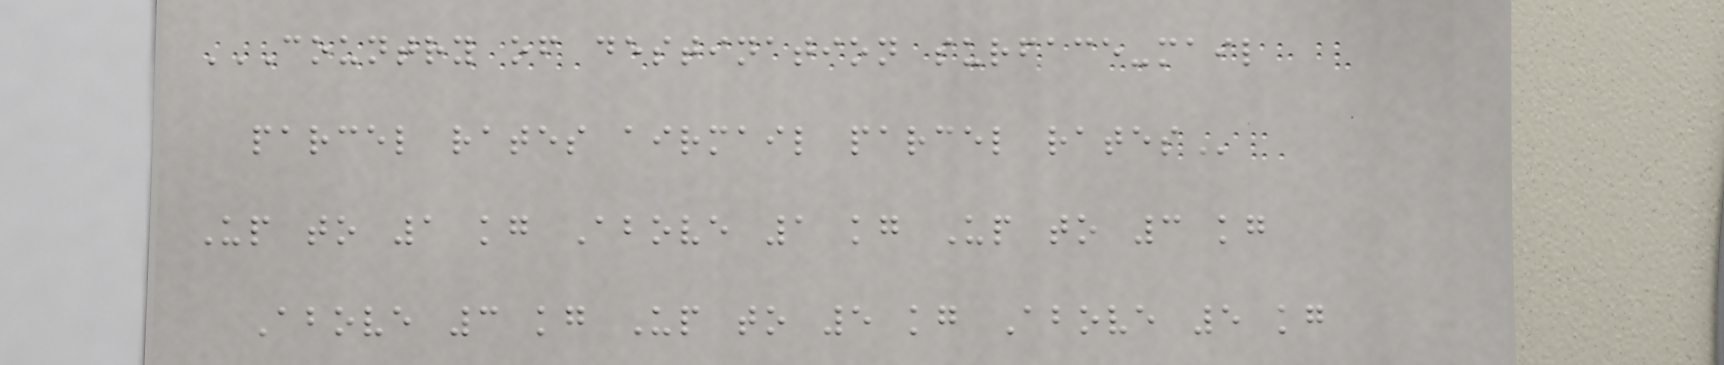COUNTRY OF DESTINATION SURFACE-MAIL
PARCEL RATES AIRMAIL PARCEL RATES
Up to 1 kg Above 1 kg Up to 3 kg
Above 3 kg Up to 5 kg Above 5 kg
